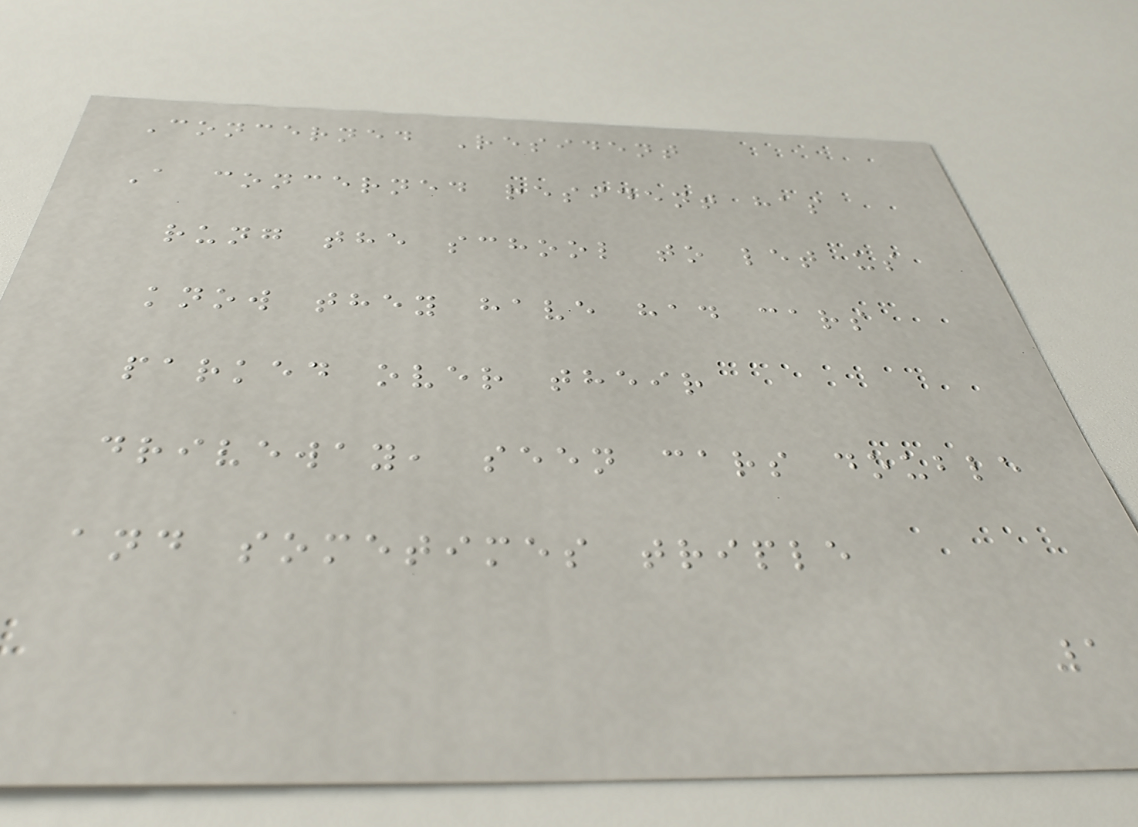Concerned Resident
A concerned resident has
rung the school to let us
know they have had cars
parked over their
driveway, seen cars double
and sometimes triple
1
